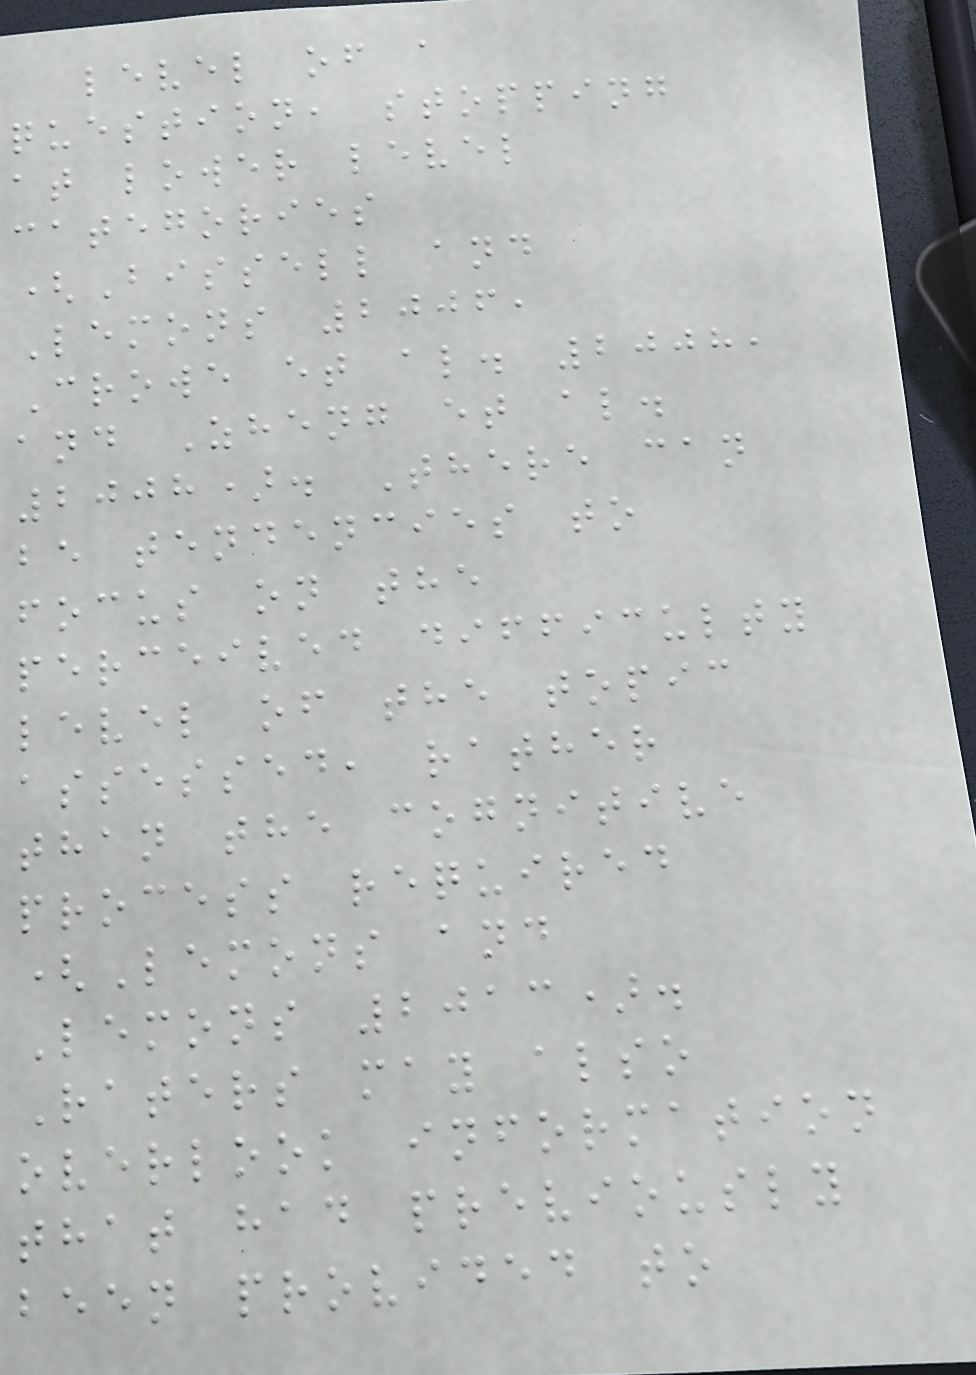level of a
question, stopping
at lower level
categories
(Bissell and
Lemons 2006,
Crowe et al. 2008,
and Zheng et al.
2008). There can
be tendencies to
focus on the
perceived difficulty
level of the topic
assessed, rather
than the cognitive
process required
(Lemons and
Lemons 2013).
Raters may also
overlook information
that had previously
been provided to
